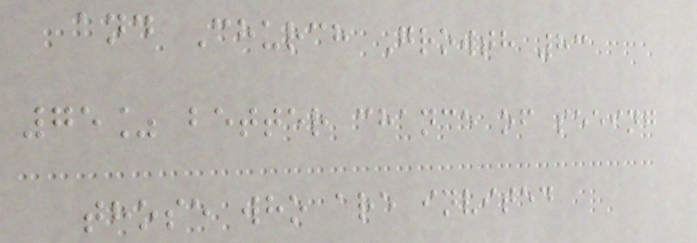and Church Growth 83
75% better chance of seeing
those who are invited
